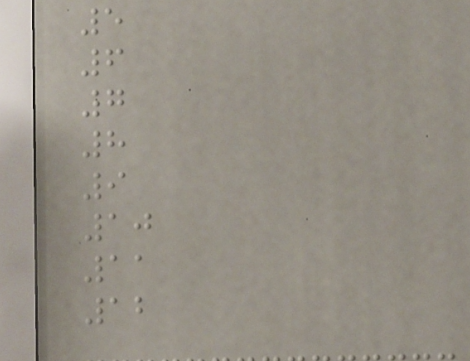5
6
7
8
9
10
11
12
